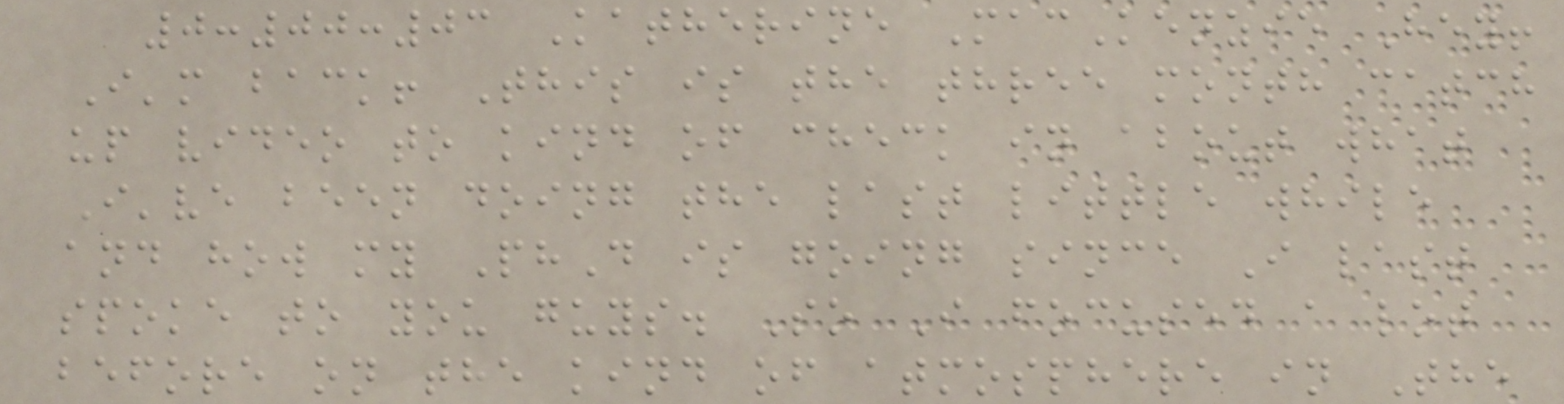0:00:03 Katherine MacKenzie Hey!
I'm back! This is the three month catch
up video to kind of check in about what
I've been doing the last little while
and how my PhD is going since I last
spoke to you guys. So I focused a lot
before on the kind of atmosphere in The
